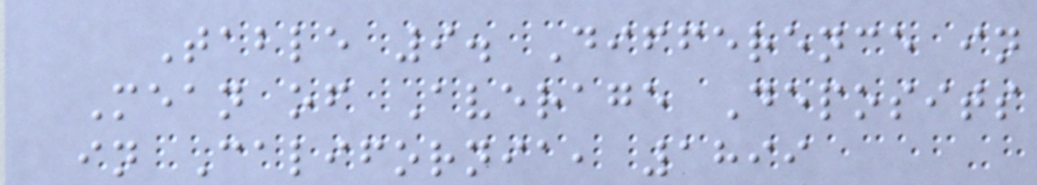Table 9. Difference in
Mean of Average Deposits
in California, 1899
